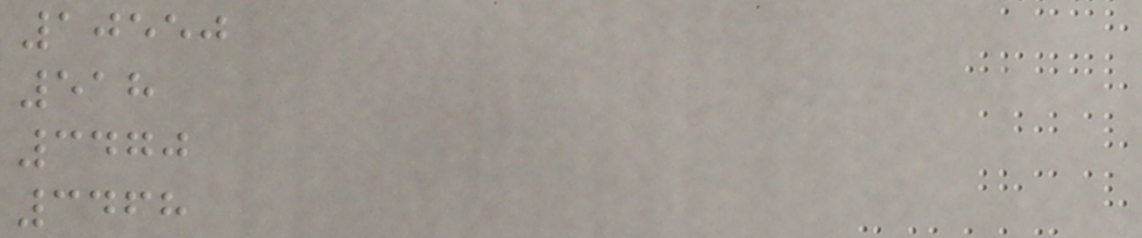10550
518
3470
3468
